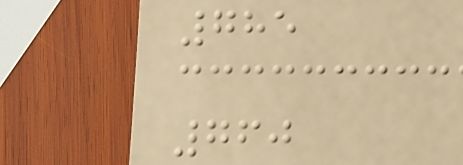785
760
